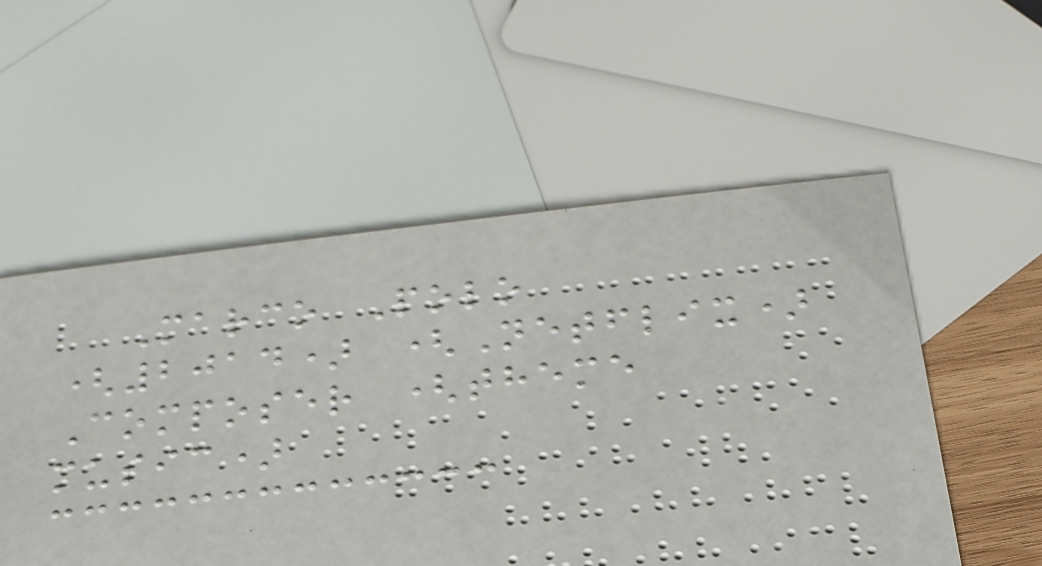Marco Polo
(2014) (Netflix)
Composer (theme
music)
